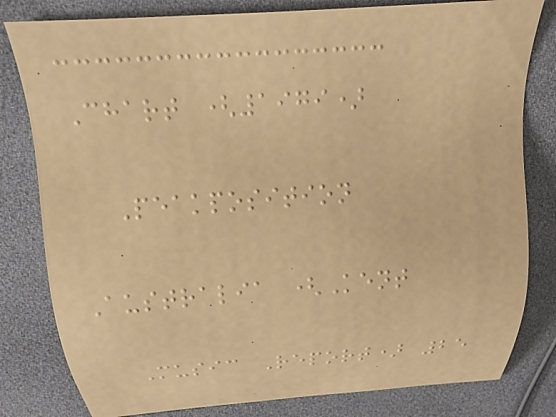Chart (1979)
Peakposition
Australia (Kent
Music Report) 25
